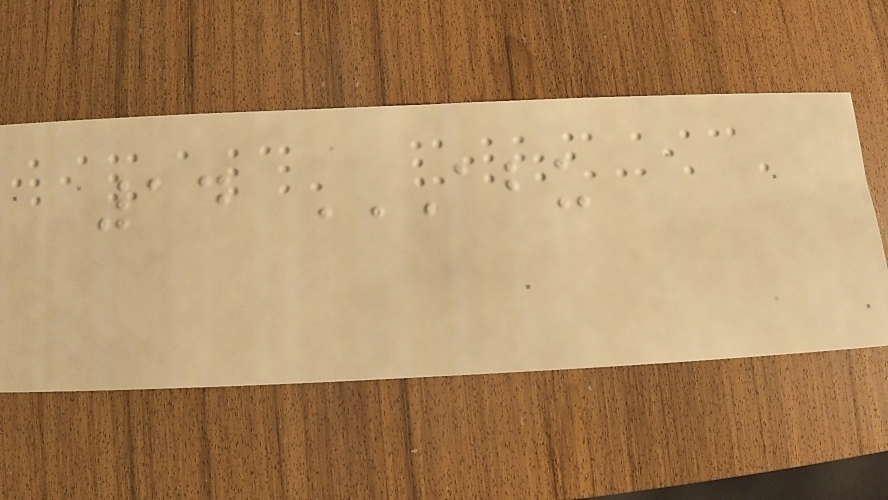14 ABU
